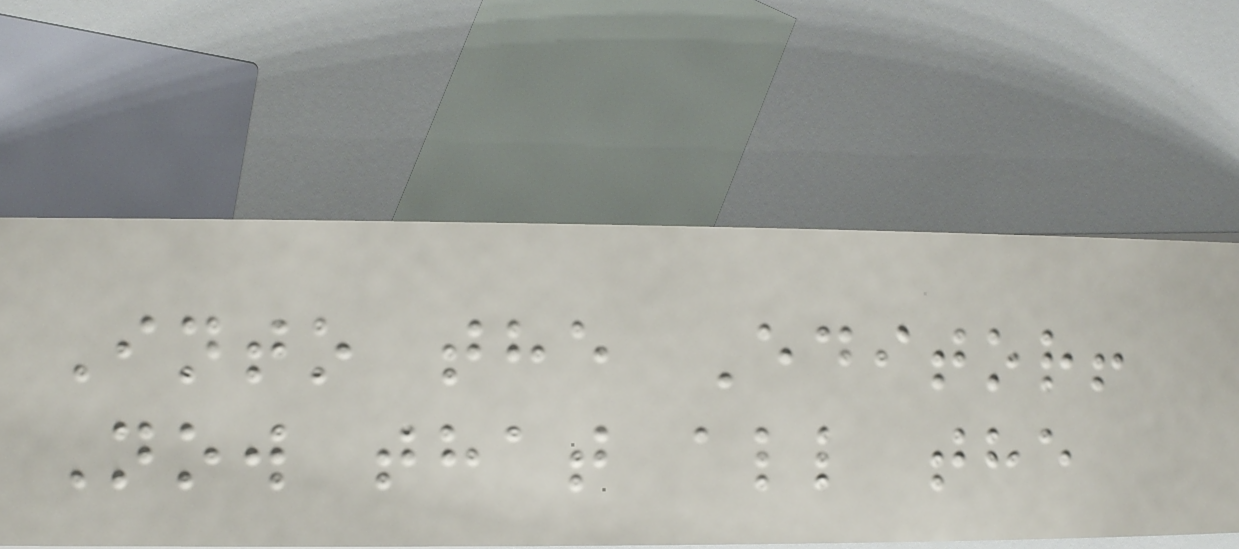Into the Editor!
Now that all the
